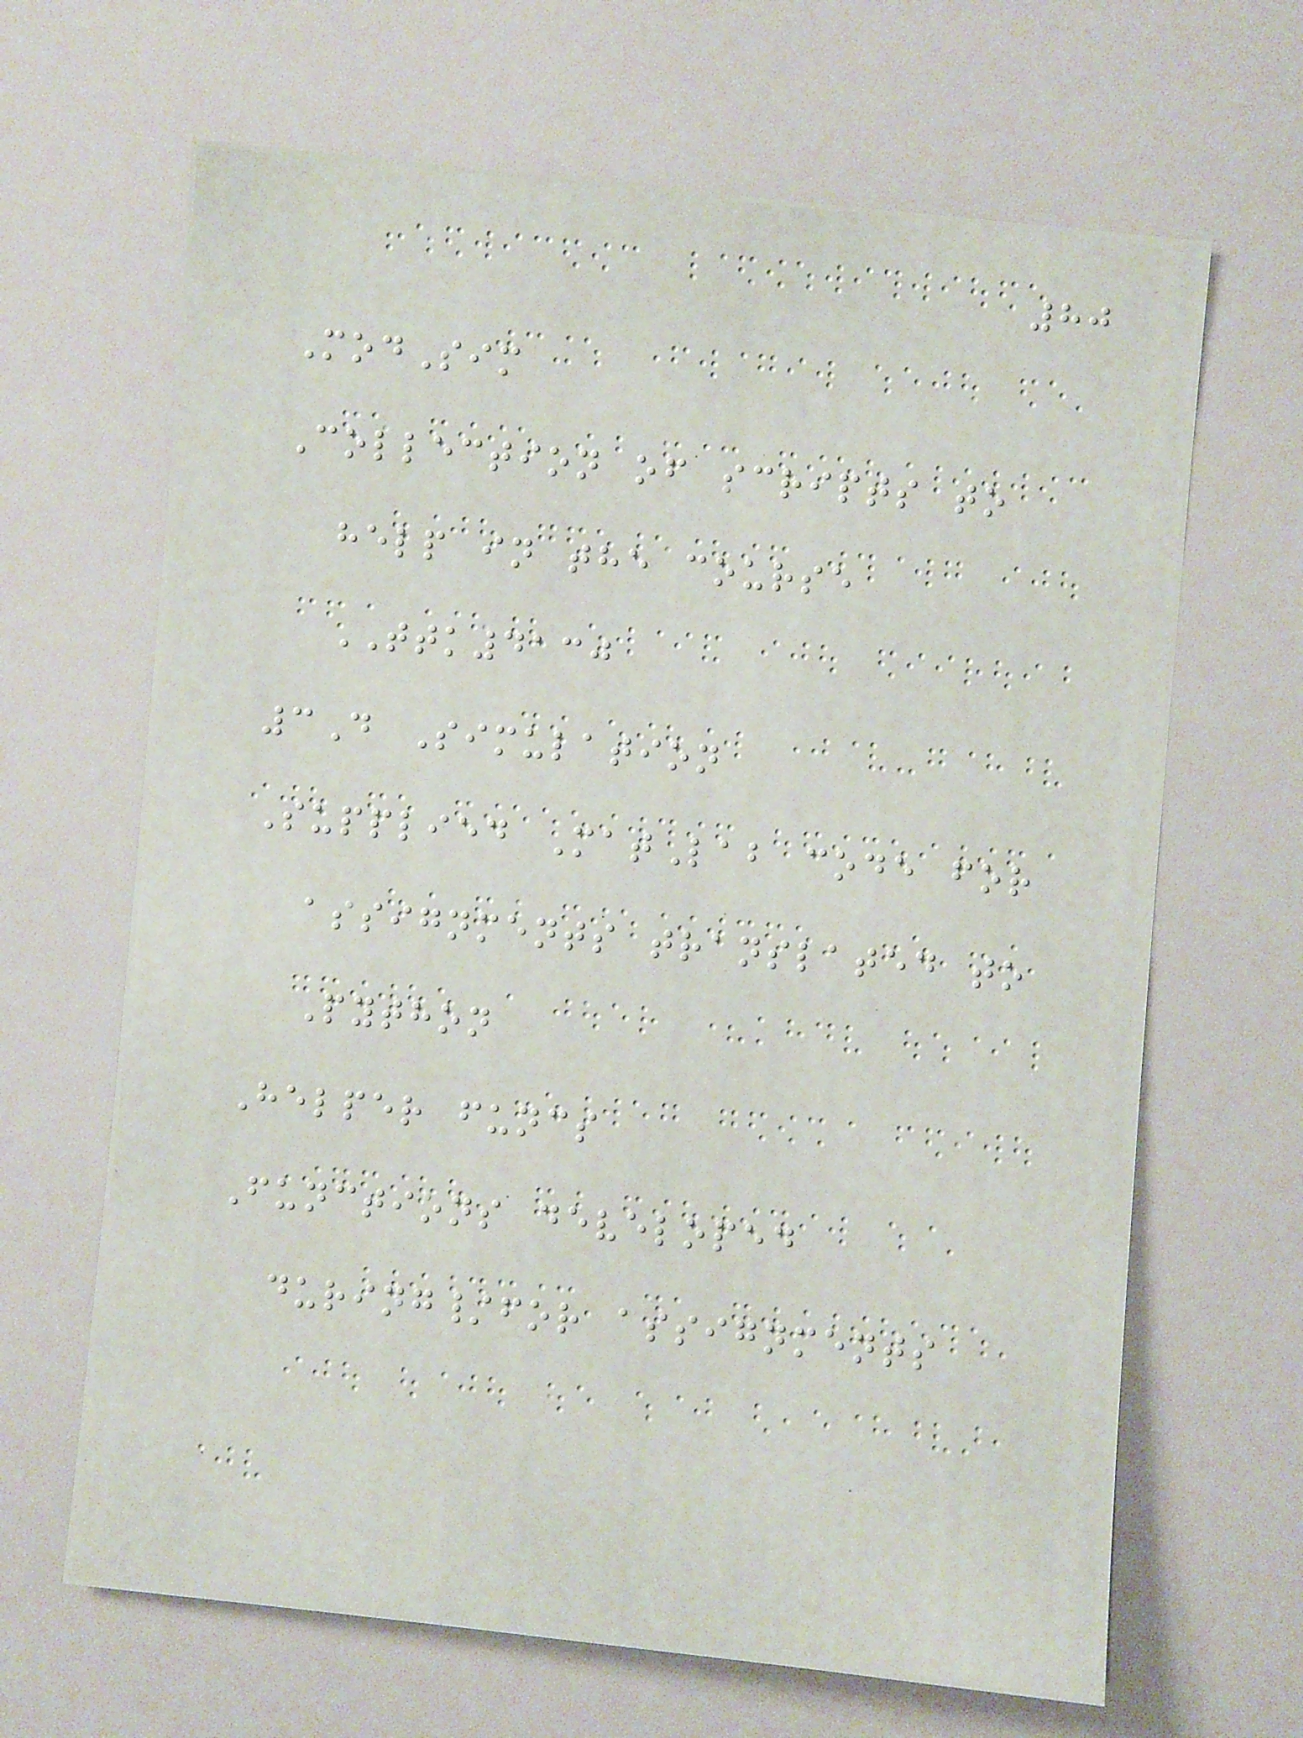80
ModSim
Collection of scripts to
help in the course
TTK4130
3D Simulation
Supplied MatLab code for
assignments translated to
Python
Helper funcs
Functions developed
during/for assignments
